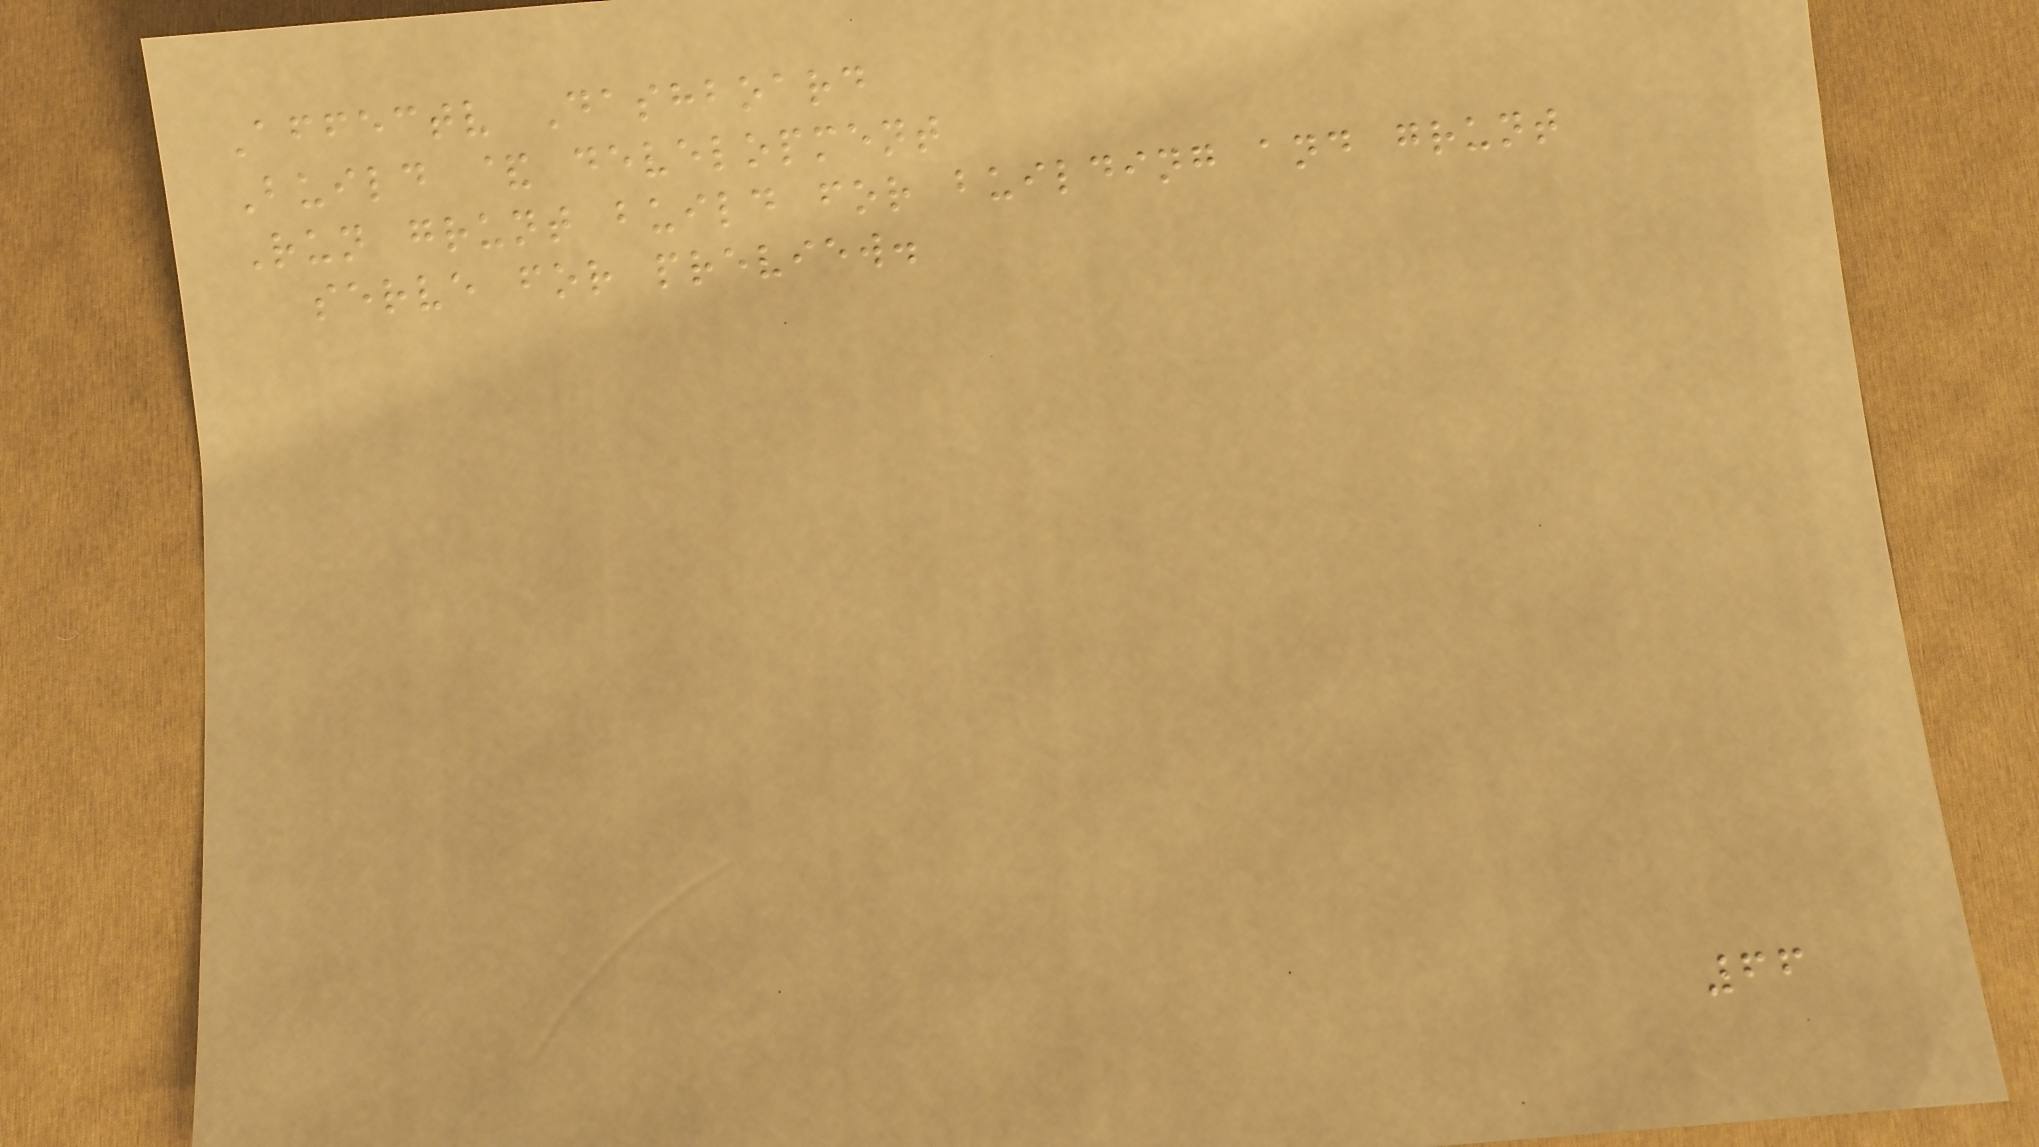Affectv Dashboard
Build & development
Run grunt build for building and grunt
serve for preview.
66
